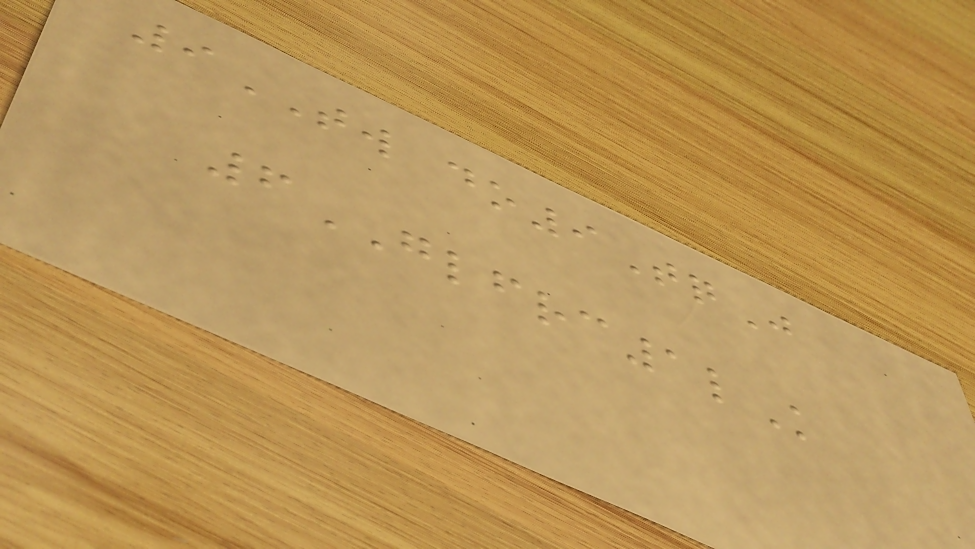9TW do9TqJ
6GLFRC1lK
